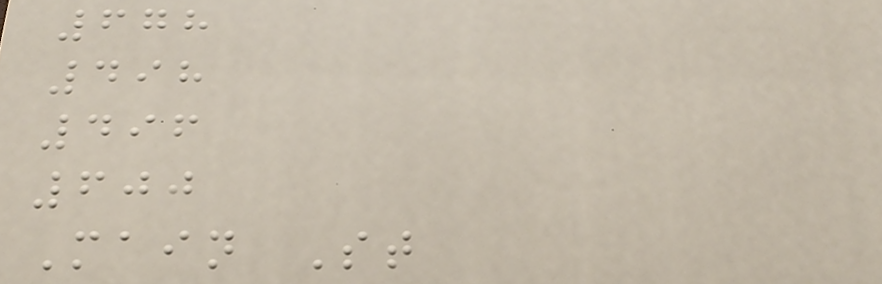678
498
496
600
Main St
